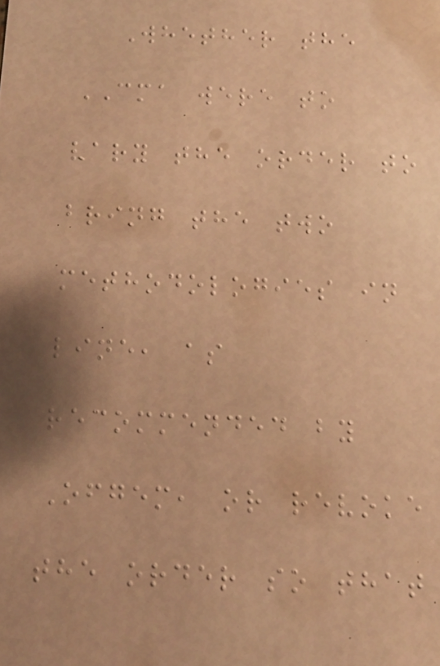Whether the
CMA were to
vary the order to
bring the two
methodologies in
line, as
recommended by
Ofgem, or revoke
the order so that
